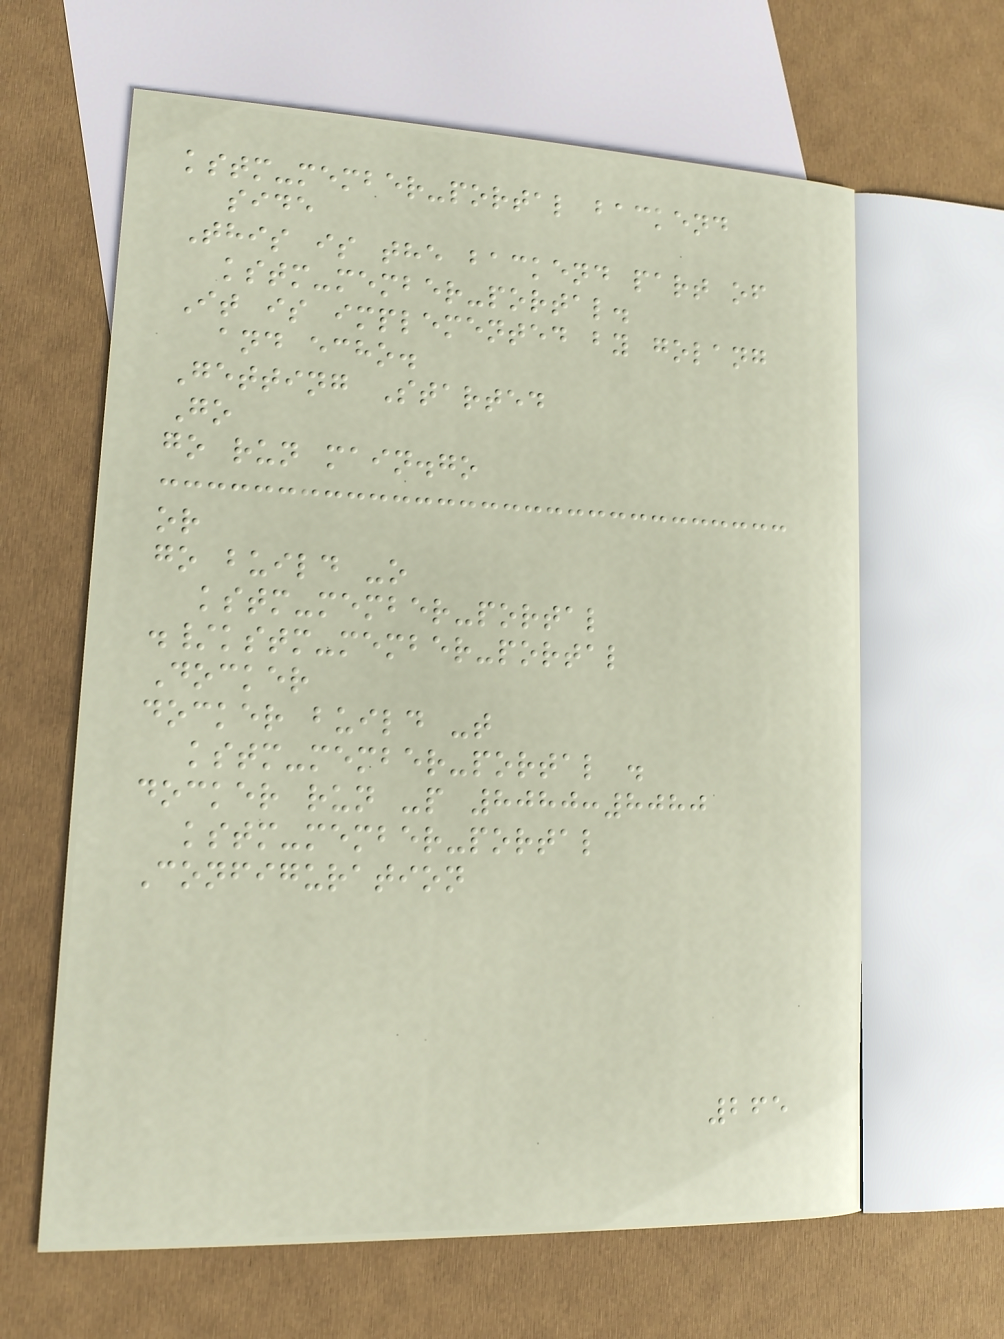kstm-member-portal backend
side
This is the backend part of
kstm-member-portal.
It is implemented by golang
and echo.
Getting Started
Go
go run main.go
or
go build -o
kstm-member-portal
./kstm-member-portal
Docker
docker build -t
kstm-member-portal .
docker run -p 8080:8080
kstm-member-portal
Configuration
265
